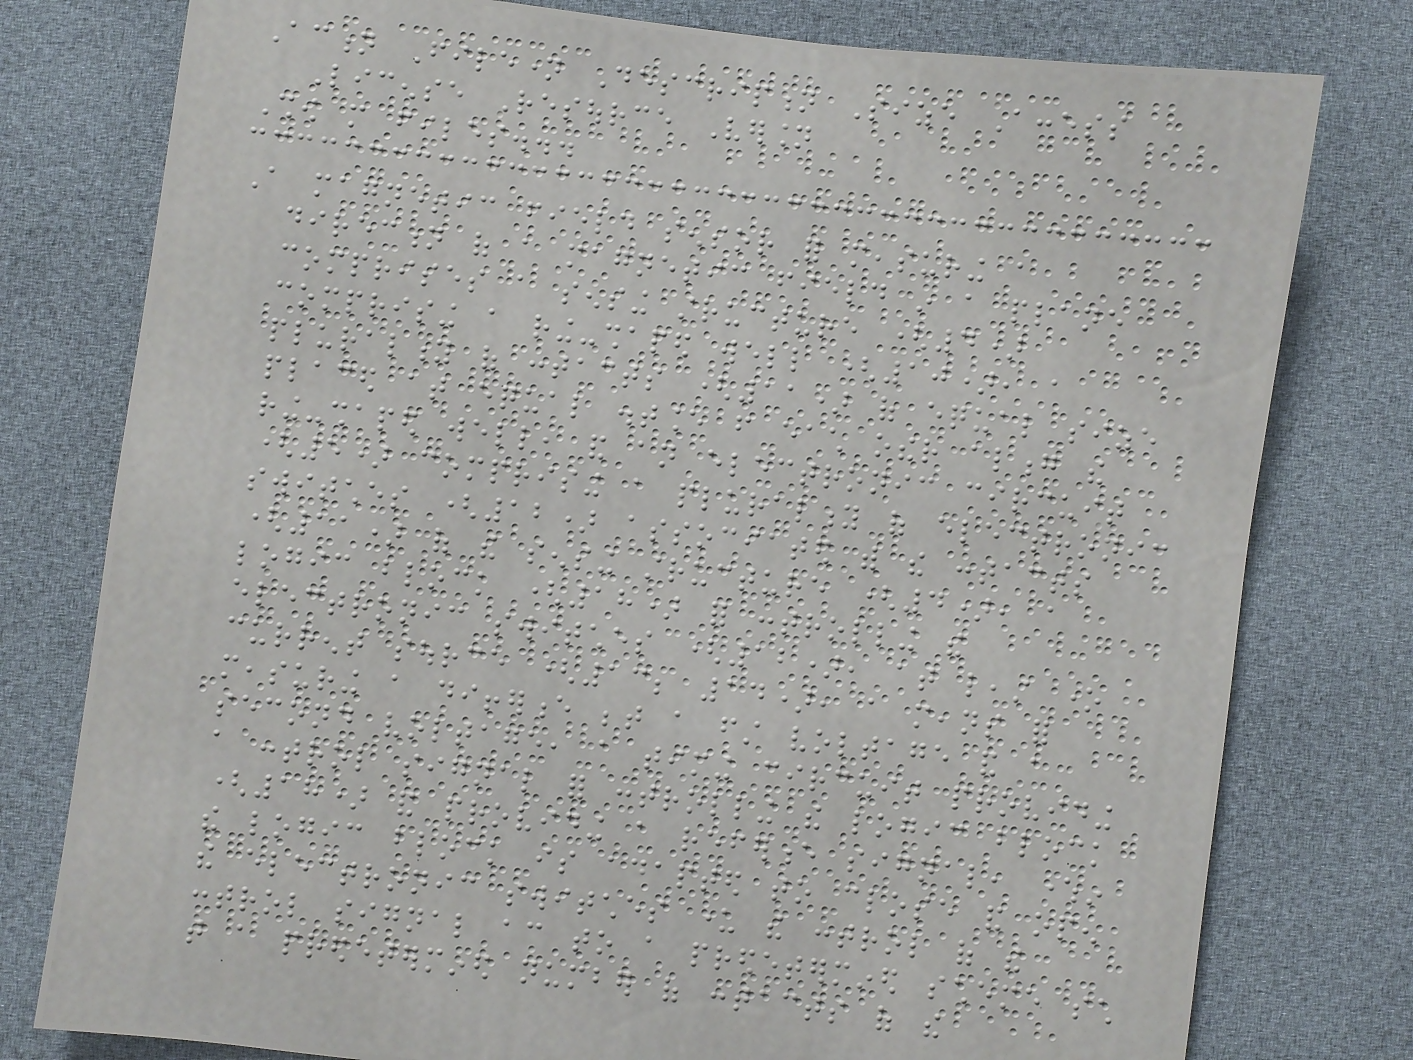Action Filename Description Size Access
License Resource Version
Show more files...
A magnetic field sensor for measuring a
direction of a magnetic field in a plane
comprises a sensing structure (4)
comprising a ring-shaped well (10), a
plurality of contacts (11) of equal size
placed at equal distance from each other along the
ring-shaped well, and an electronic circuit
(5) comprising a plurality of electronic
switches (12) associated with the contacts
(11) of the sensing structure (4), a
logic block (18) for controlling the
electronic switches (12), at least one
current source (13; 14), a means for
measuring a difference between a first voltage and a
second voltage, a timing circuit providing
a control signal for controlling the logic block
(18) and providing a reference signal, wherein
the logic block is adapted to close and open
the electronic switches under the control of the
control signal according to a predetermined scheme such
that a predetermined number of contacts of the
